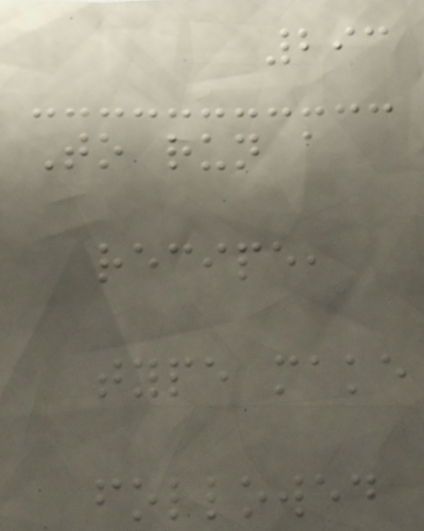293
To run a
recipe,
type make
followed
